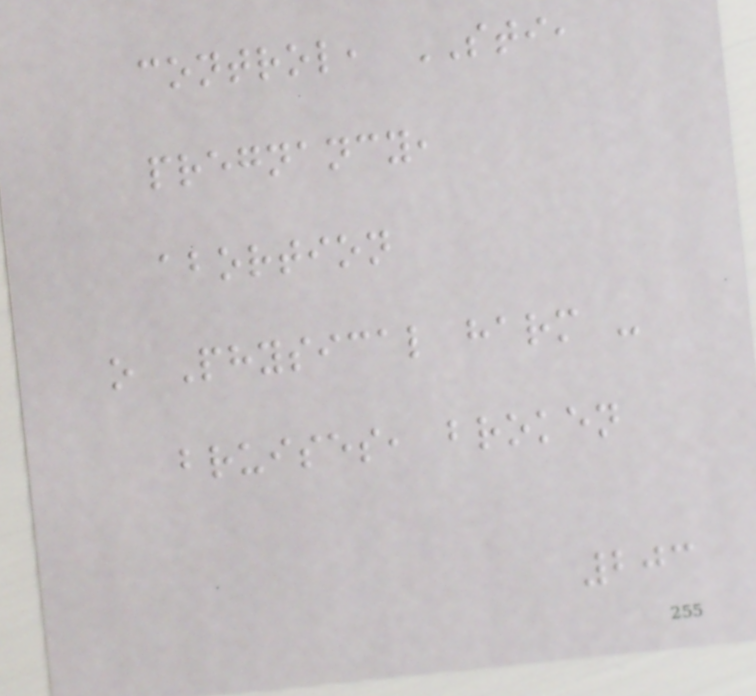control, STI,
pregnancy,
abortion
o Physical harm -
bruises, broken
203
